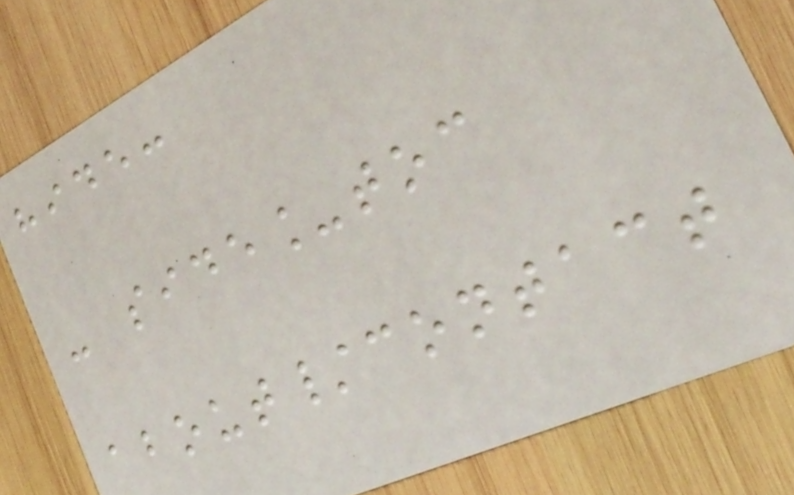hide:
- side_toc
about/contact
